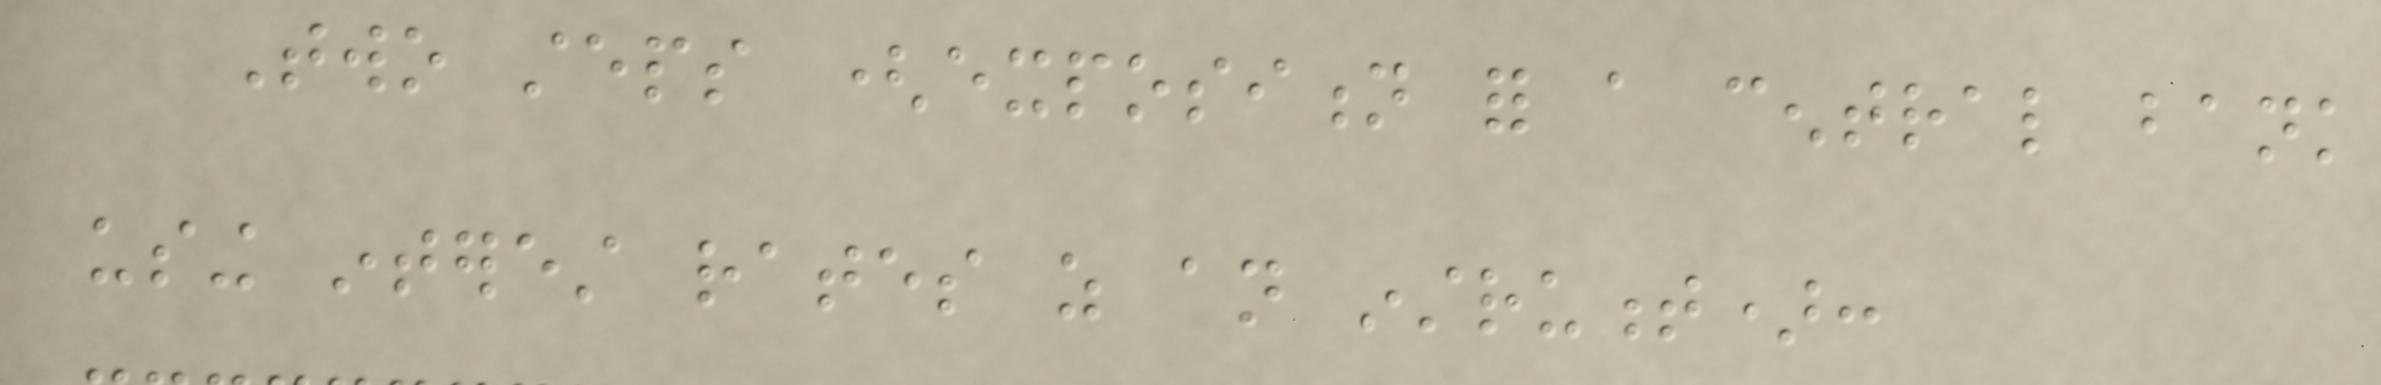Two steps (exposition for a central bank
using interest rates as an instrument):
